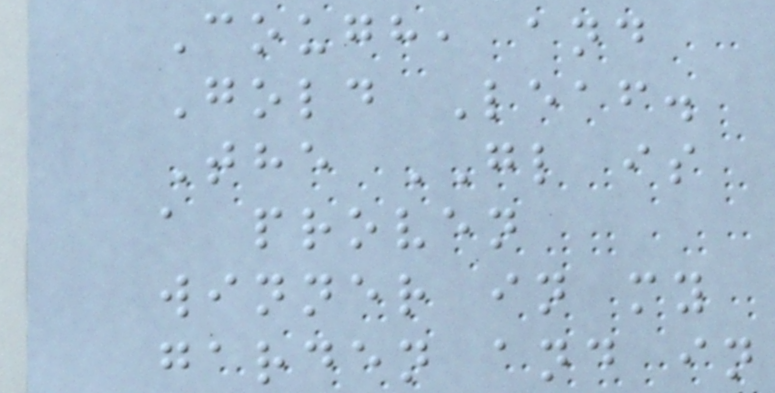Cough, and
Gold Leaf.
The GL is
a proven
winner in my
garden and in
